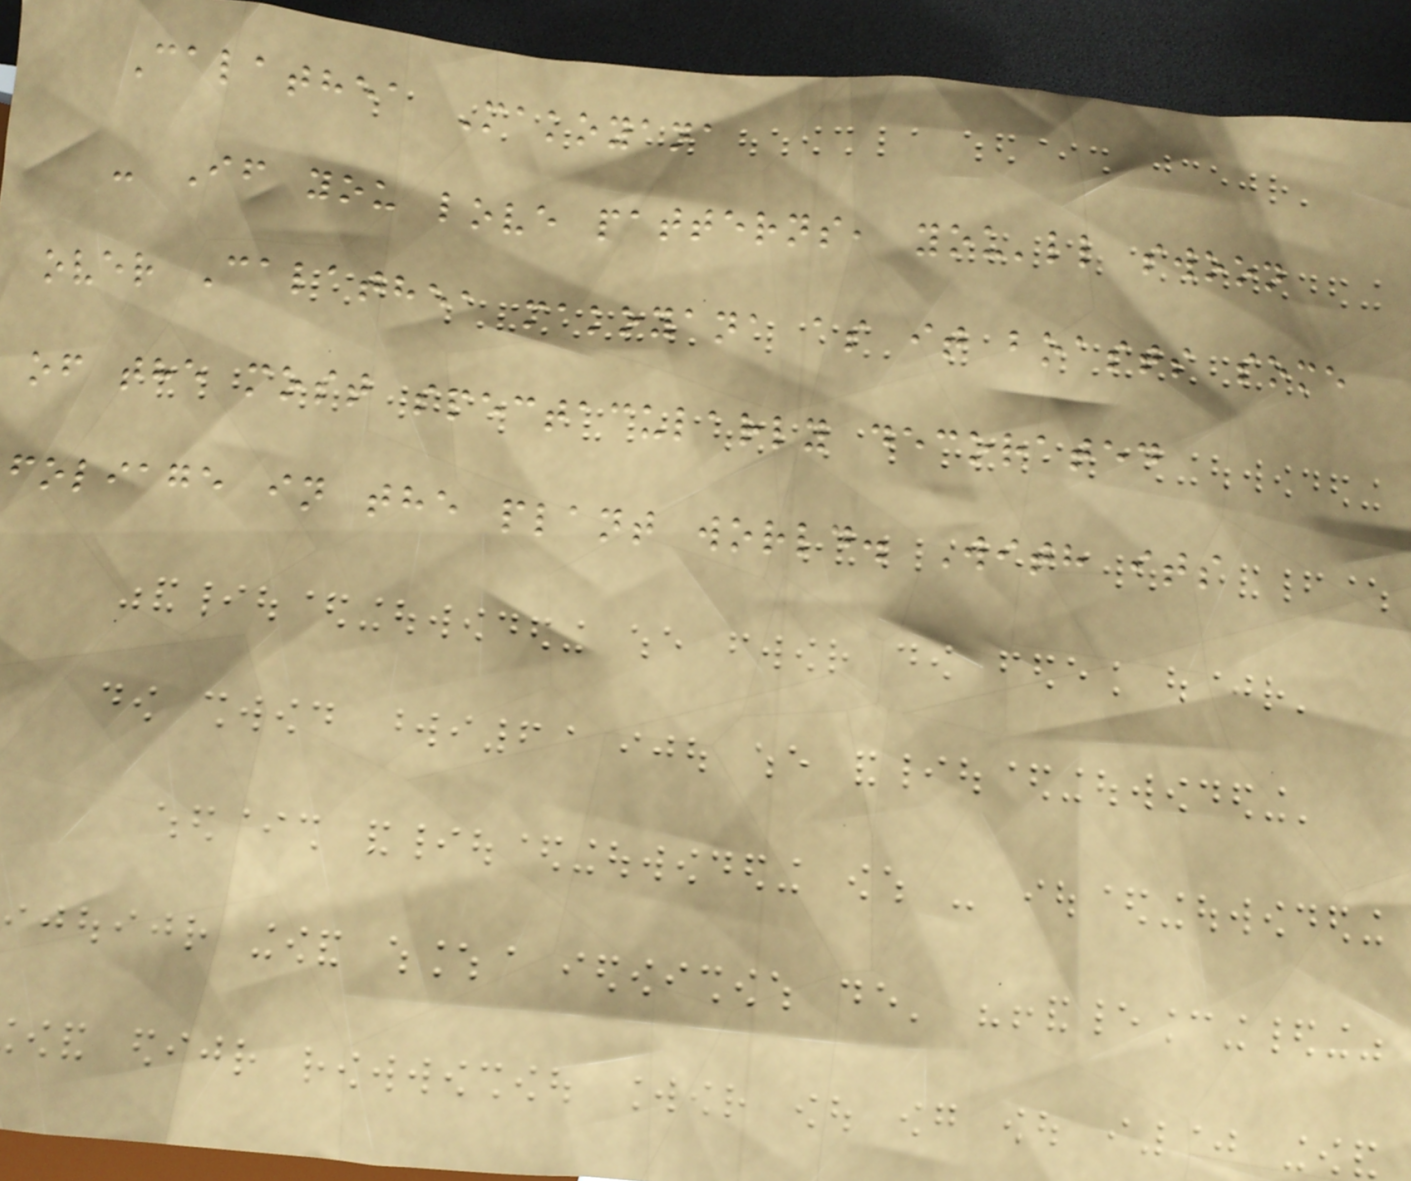Calathea Makoyana
- If you love patterns, you'll swoon
over Calathea makoyana as it boasts some
of the most spectacularly decorated
foliage in the plant world. With its
